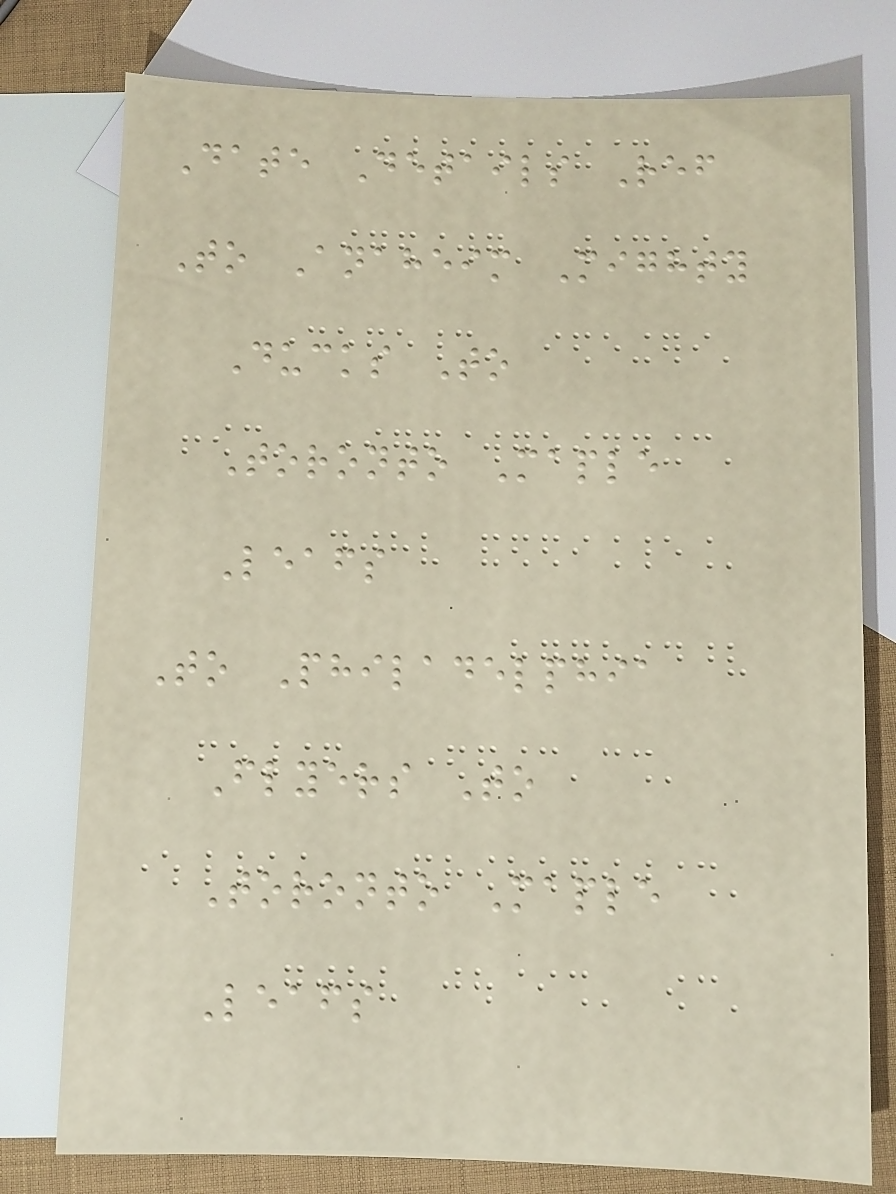Date Details Ref
To Anaheim Mighty
Ducks To
Toronto Maple
Leafs
To Philadelphia
Flyers To
Toronto Maple
Leafs
